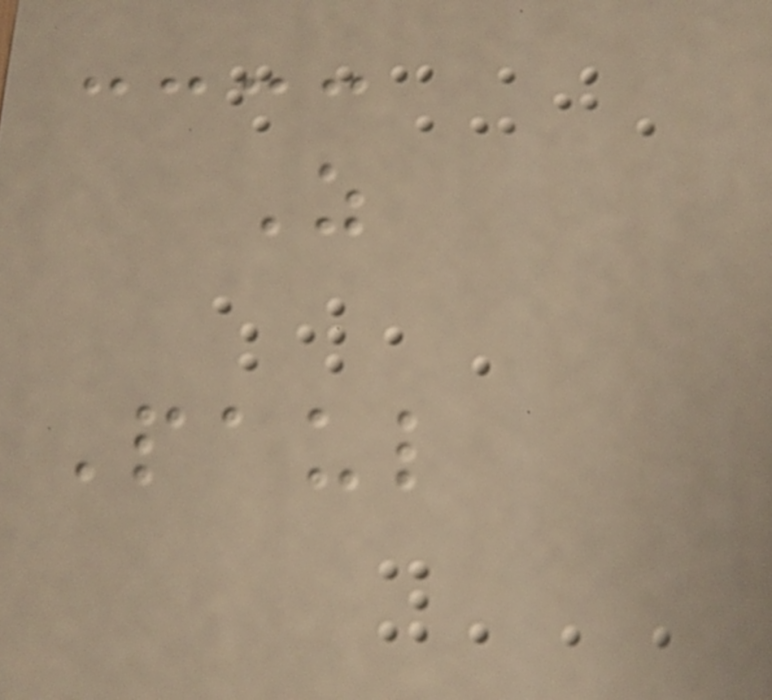As
Paul
